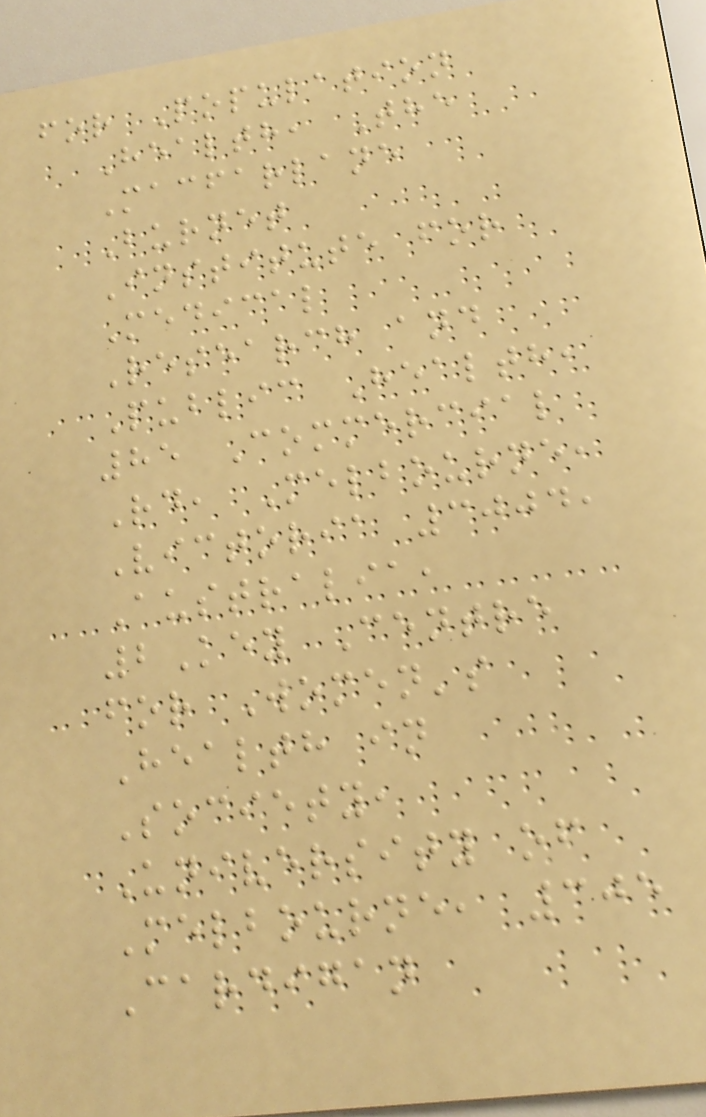for Population
Health, The
Macfarlane
Burnet
Institute for
Medical
Research and
Public Health,
85 Commercial
Rd, Melbourne,
Victoria 3004,
Australia,
2Key Centre
for Women's
Health in
Society,
University of
Melbourne, 305
Cardigan
